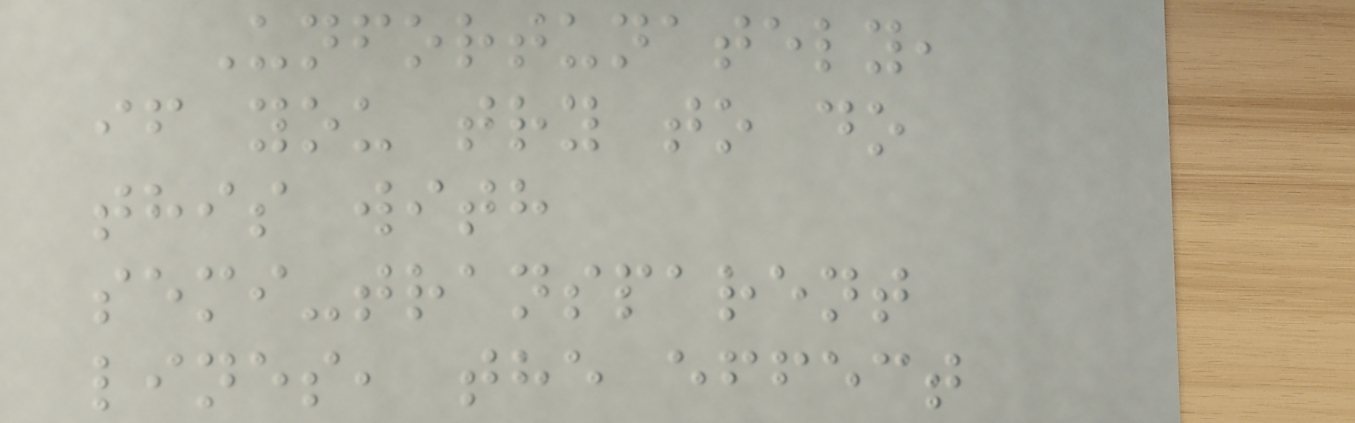Unfortunately,
if you try to do
this with
semi-transparent
lines, the effect
